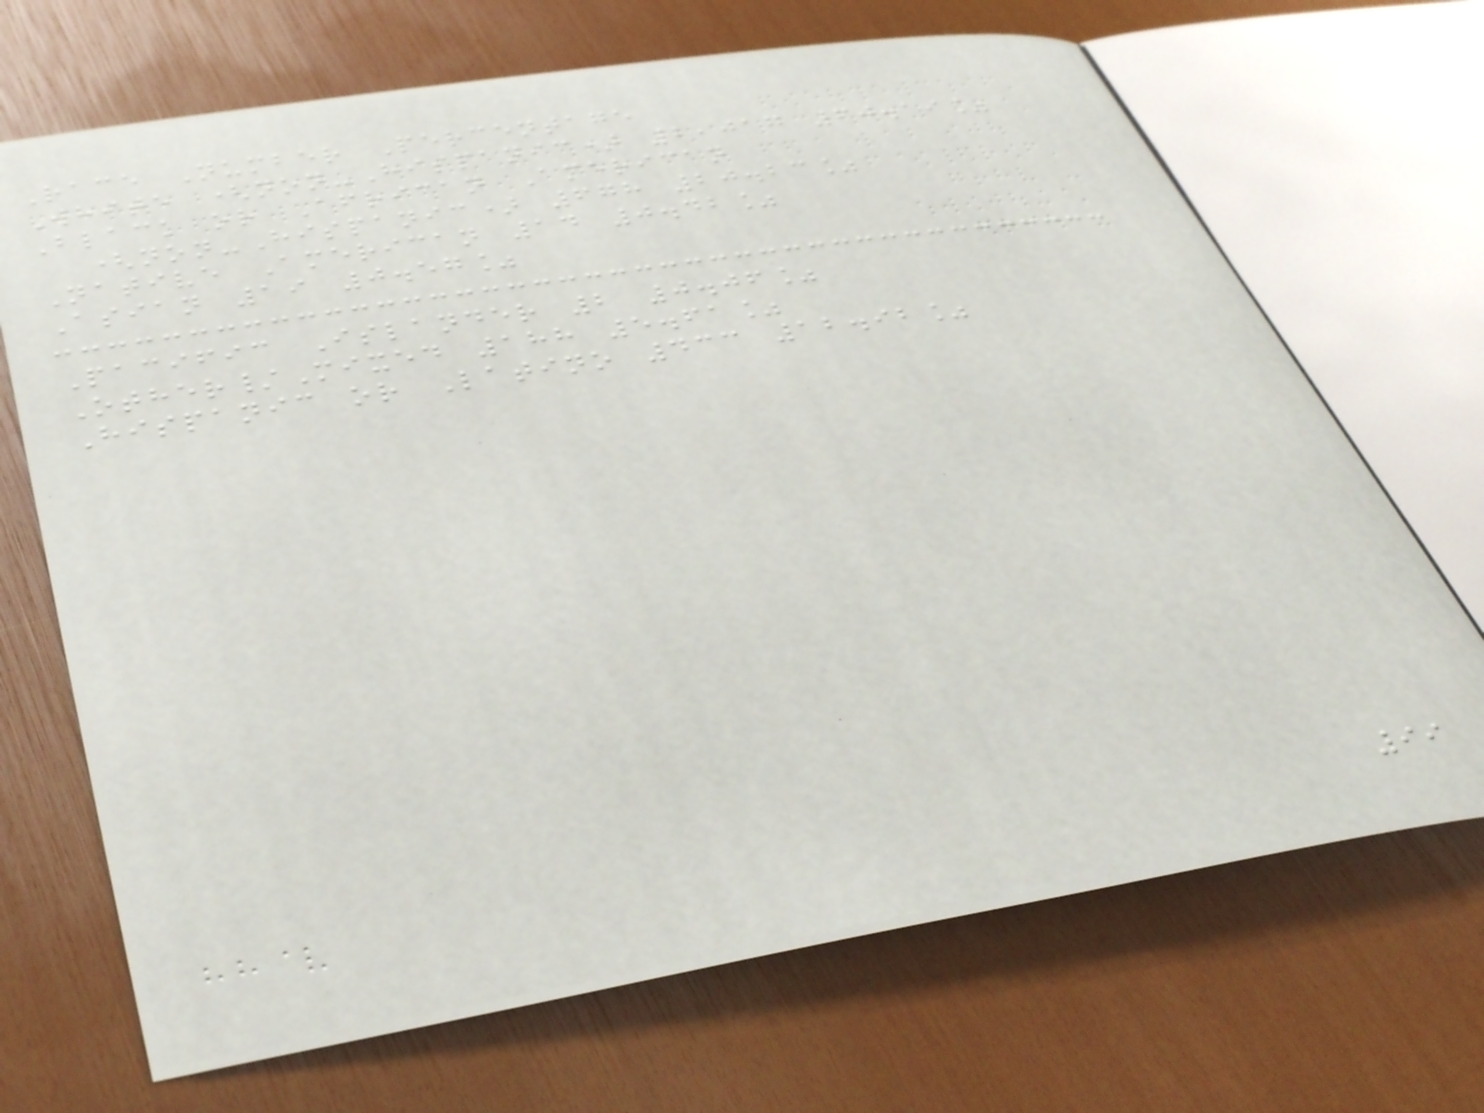Race Number Percentage
White (non-Hispanic) 2,017 60.19%
Black or African American
(non-Hispanic) 678 20.23%
Native American 14 0.42%
Asian 19 0.57%
Pacific Islander 2 0.06%
Other/Mixed 188 5.61%
Hispanic or Latino 433 12.92%
99
